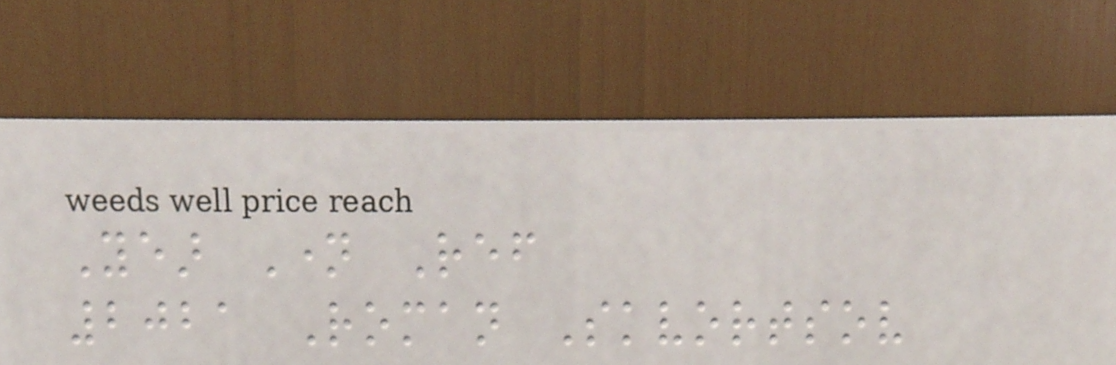Year Name Ref
2021 Roman Skvortsov
